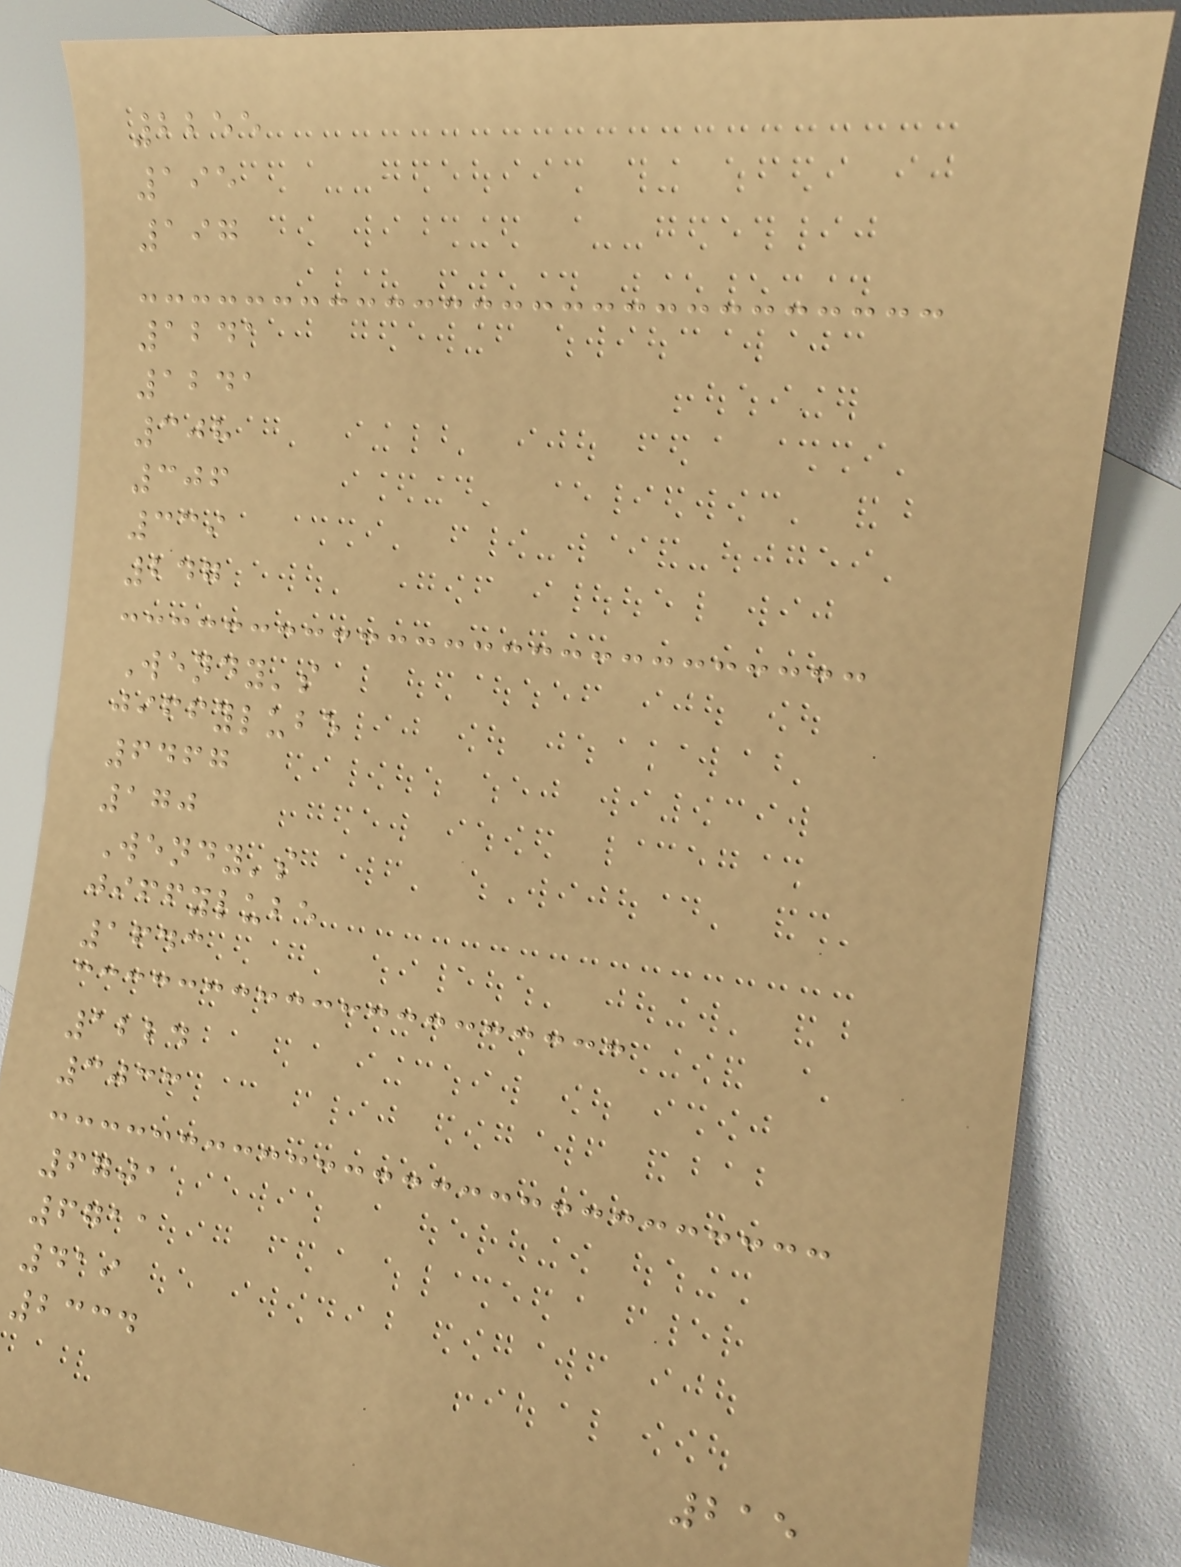2255
195
197
1241
1241
308
306
339
247
Wendy's
jiffylube
6467
170
Wendy's
jiffylube
1643
1224
3033
6701
6711
419
2334
215
